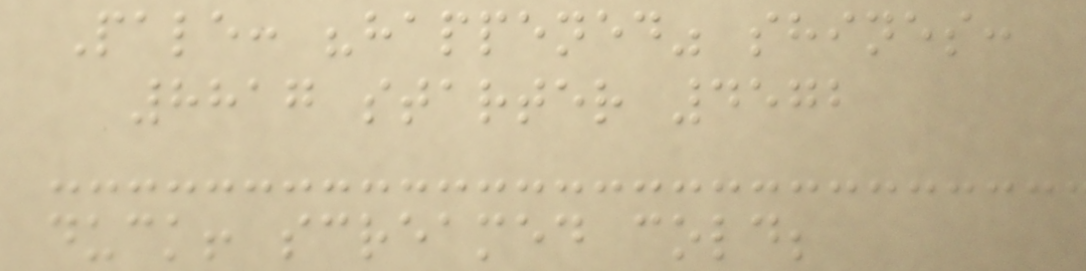Pale: "happened" shines:
8817 starter 4572
duck! screamed cold;
